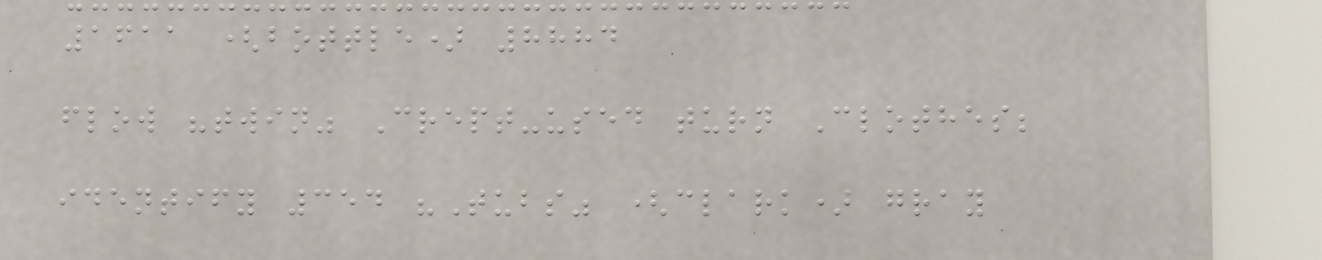1611 (bottle) 8884
flow "twin" Crept-used turn Clothes;
identify 354 "Tubs" (clark) gray
